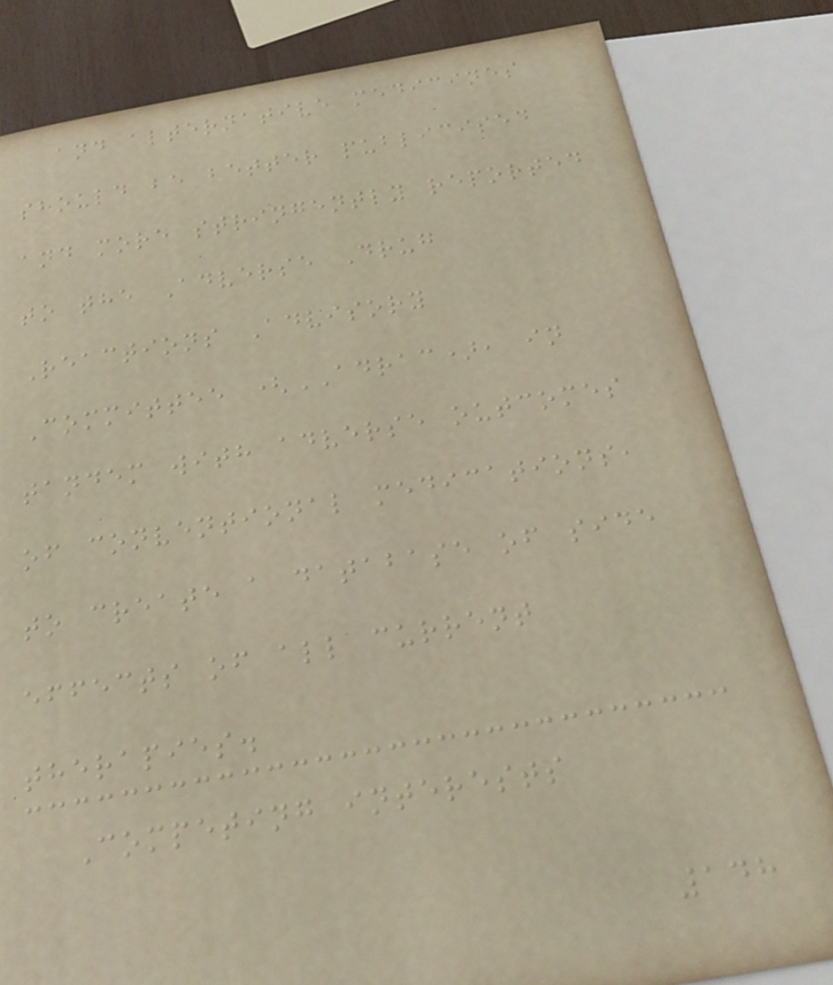and alternative medicines
should be better publicised
and more stringently reported
to the Adverse Drug
Reactions Advisory
Committee (ADRAC), in
tandem with adverse outcomes
of conventional medications,
to create a database of side
effects of all current
therapies.
Competing interests
148
